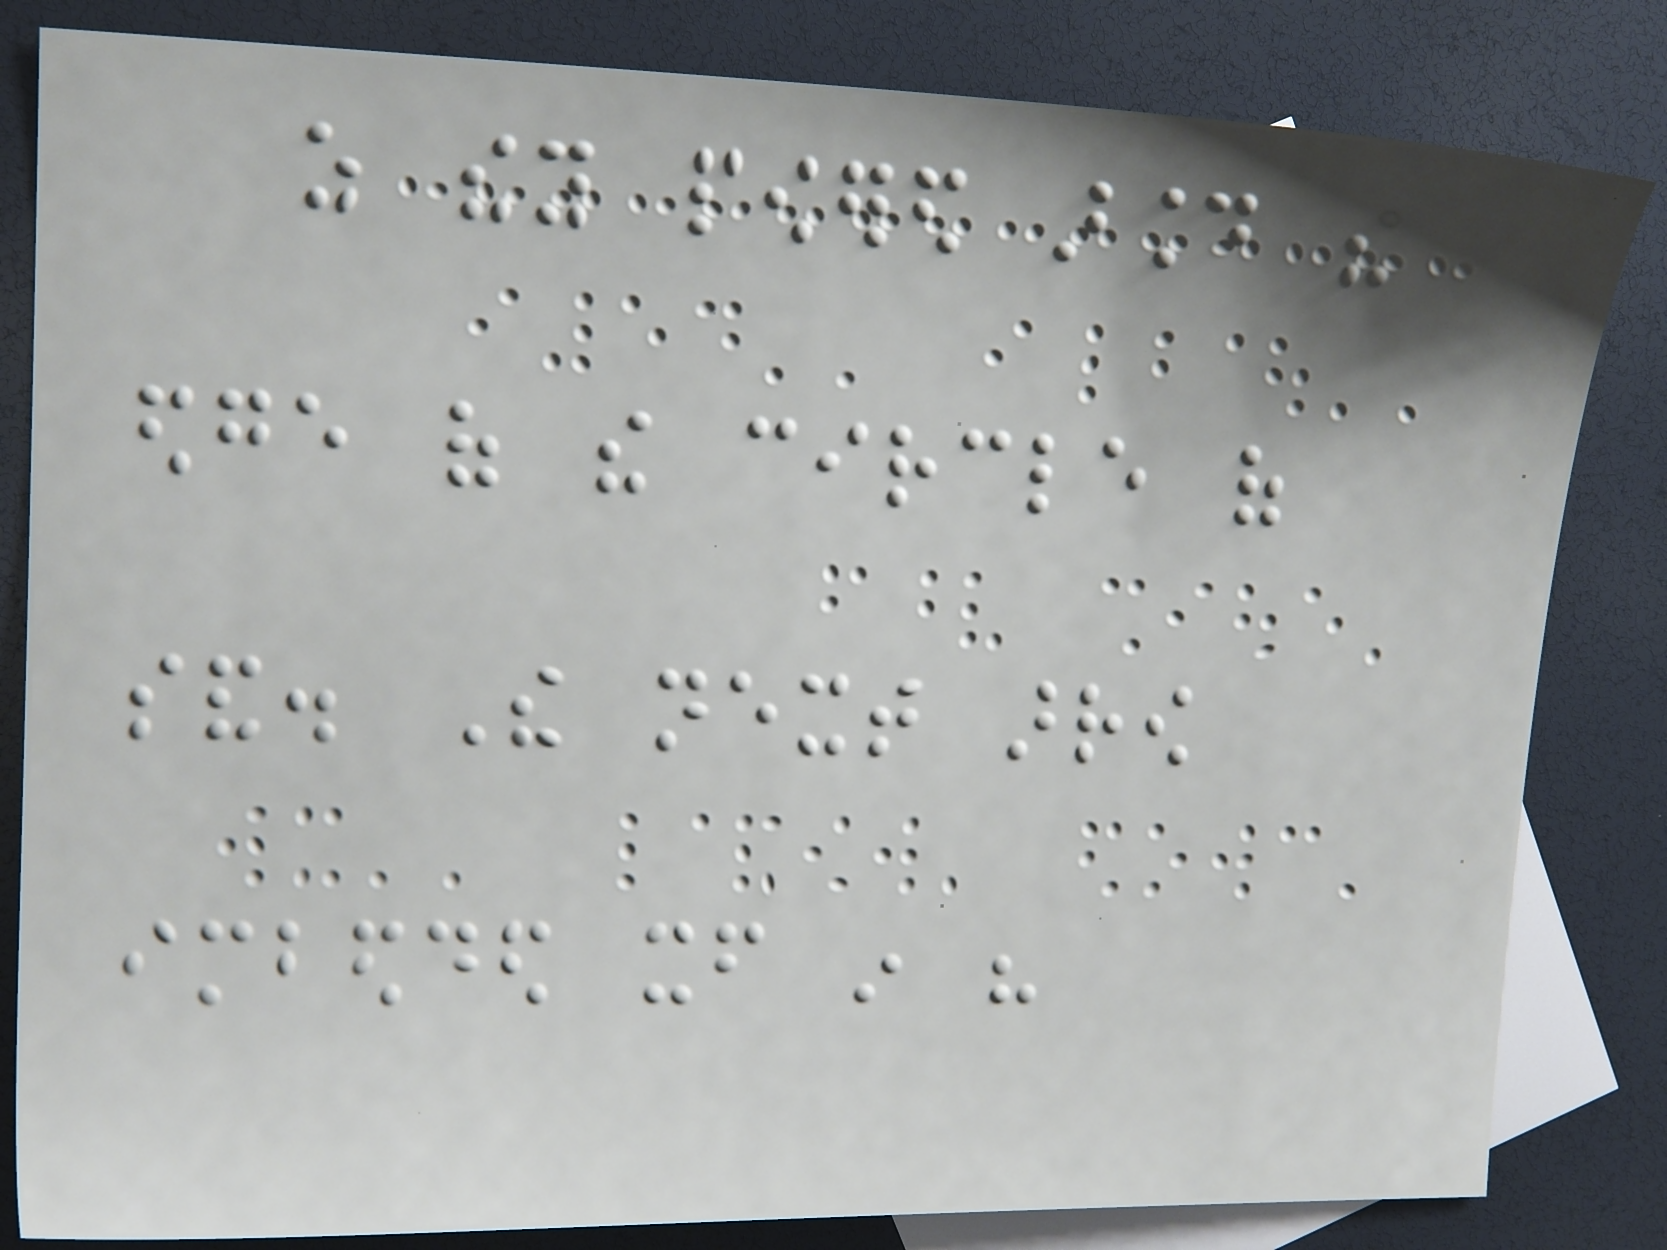as they powered around the
edge of the circle of
sand. The next arrow
imbedded itself in his
